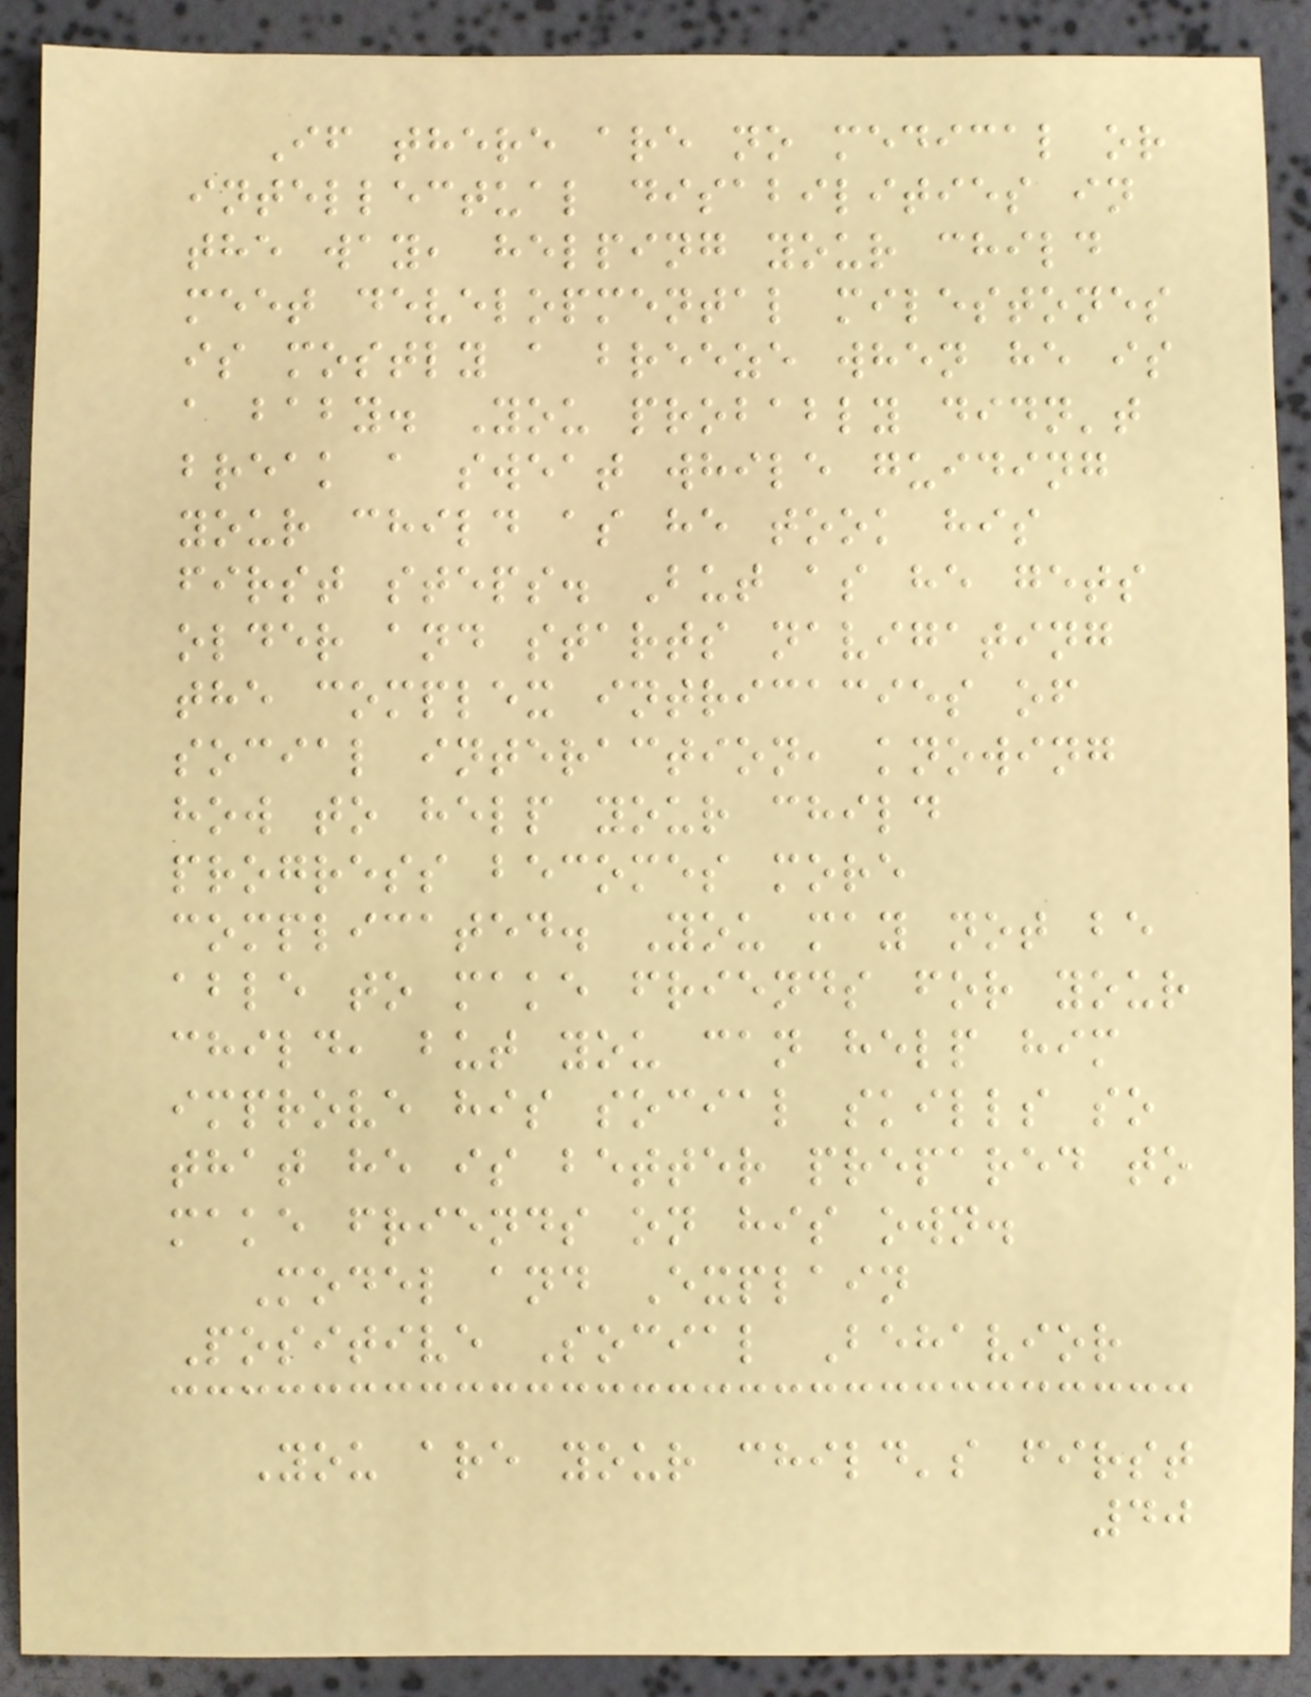If there are no medical or
intellectual disabilities in
the way, helping your child
meet developmental milestones
is mostly a breeze when he is
a baby. You probably didn't
break a sweat while guiding
your child as he took his
first steps. But as he gets
older and starts navigating
the complex intricacies of
social interaction, knowing
how to help your child
progress becomes more
complicated. You may not be
able to make friends for your
child, but you can help him
improve his social skills so
that he is better prepared to
make friends on his own.
Model and Explain
Positive Social Behavior
You are your child's first
40
